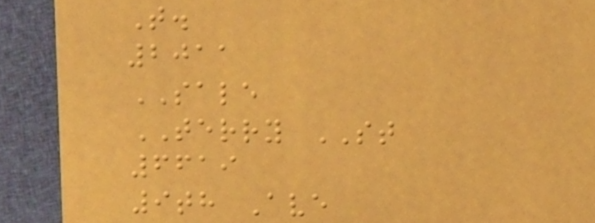T.
2011
SALE
TERRY ST
6619
9th Ave
